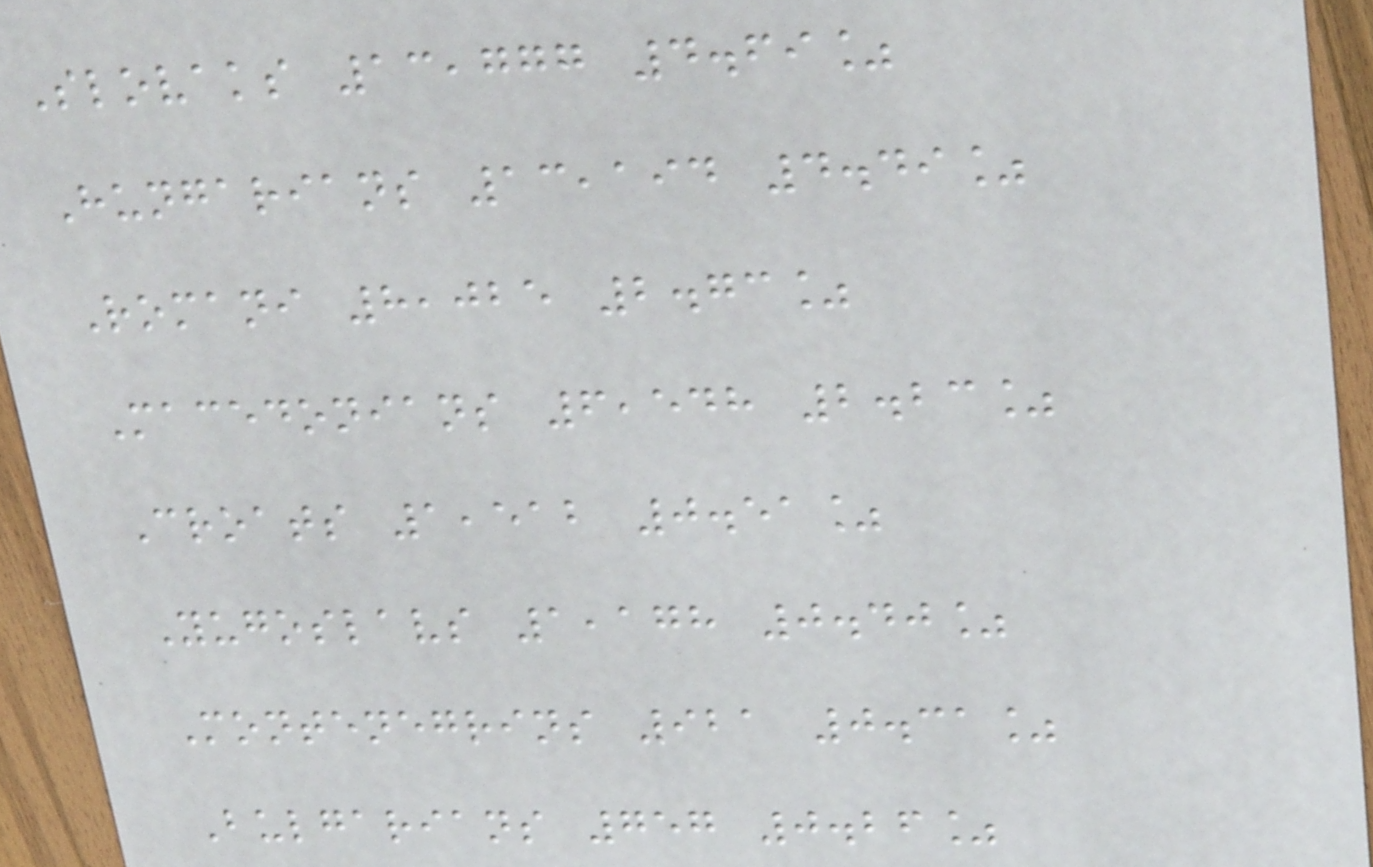Slovaks 13,777 4.69%
Hungarians 13,194 4.49%
Romani 8,025 2.73%
Macedonians 6,548 2.23%
Croats 1,512 0.51%
Yugoslavs 1,178 0.40%
Montenegrins 921 0.31%
Bulgarians 757 0.26%
